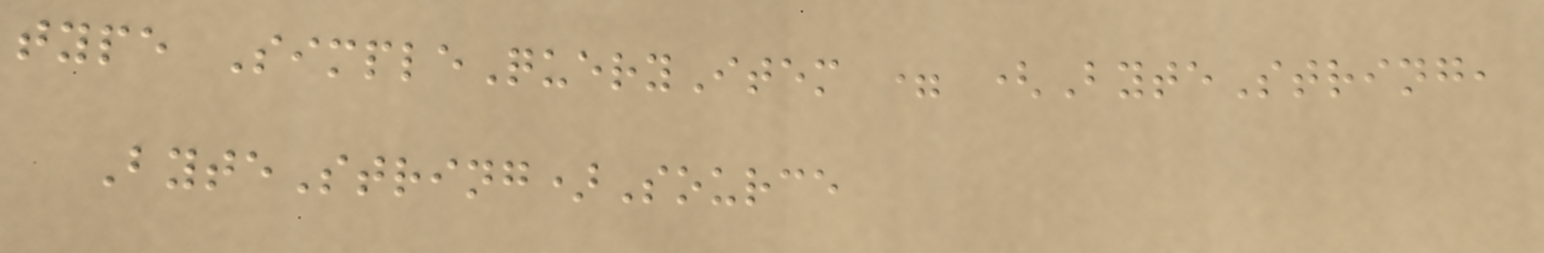type SimpleQueryItem = (ByteString,
ByteString)Source
